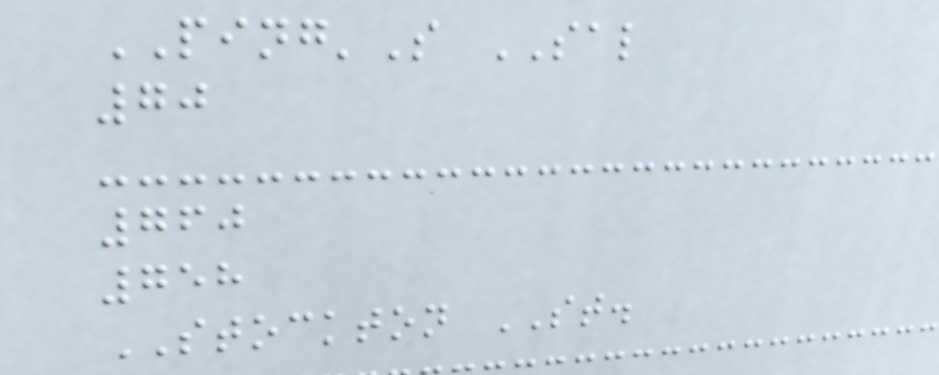PING'S SAL
70
760
758
STOCKTON ST.
